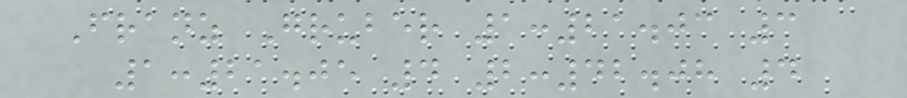Franz Gruber 1:21.03 3
1:21.05 4 2:42.08 4
